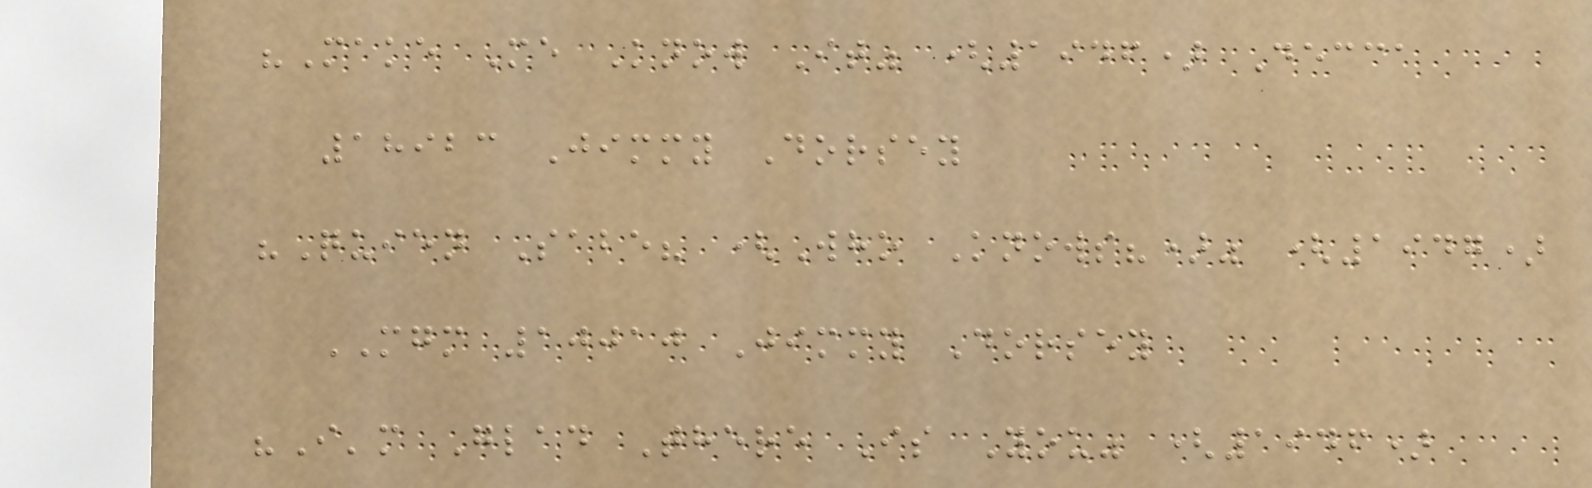"Make Me Know It" (1946) Decca
18923 Jimmy Dorsey
"Quien Sabe? (Who Knows?)" (1947)
MGM 10010 Jimmy Dorsey
"I'm Glad There Is You" (1946)
